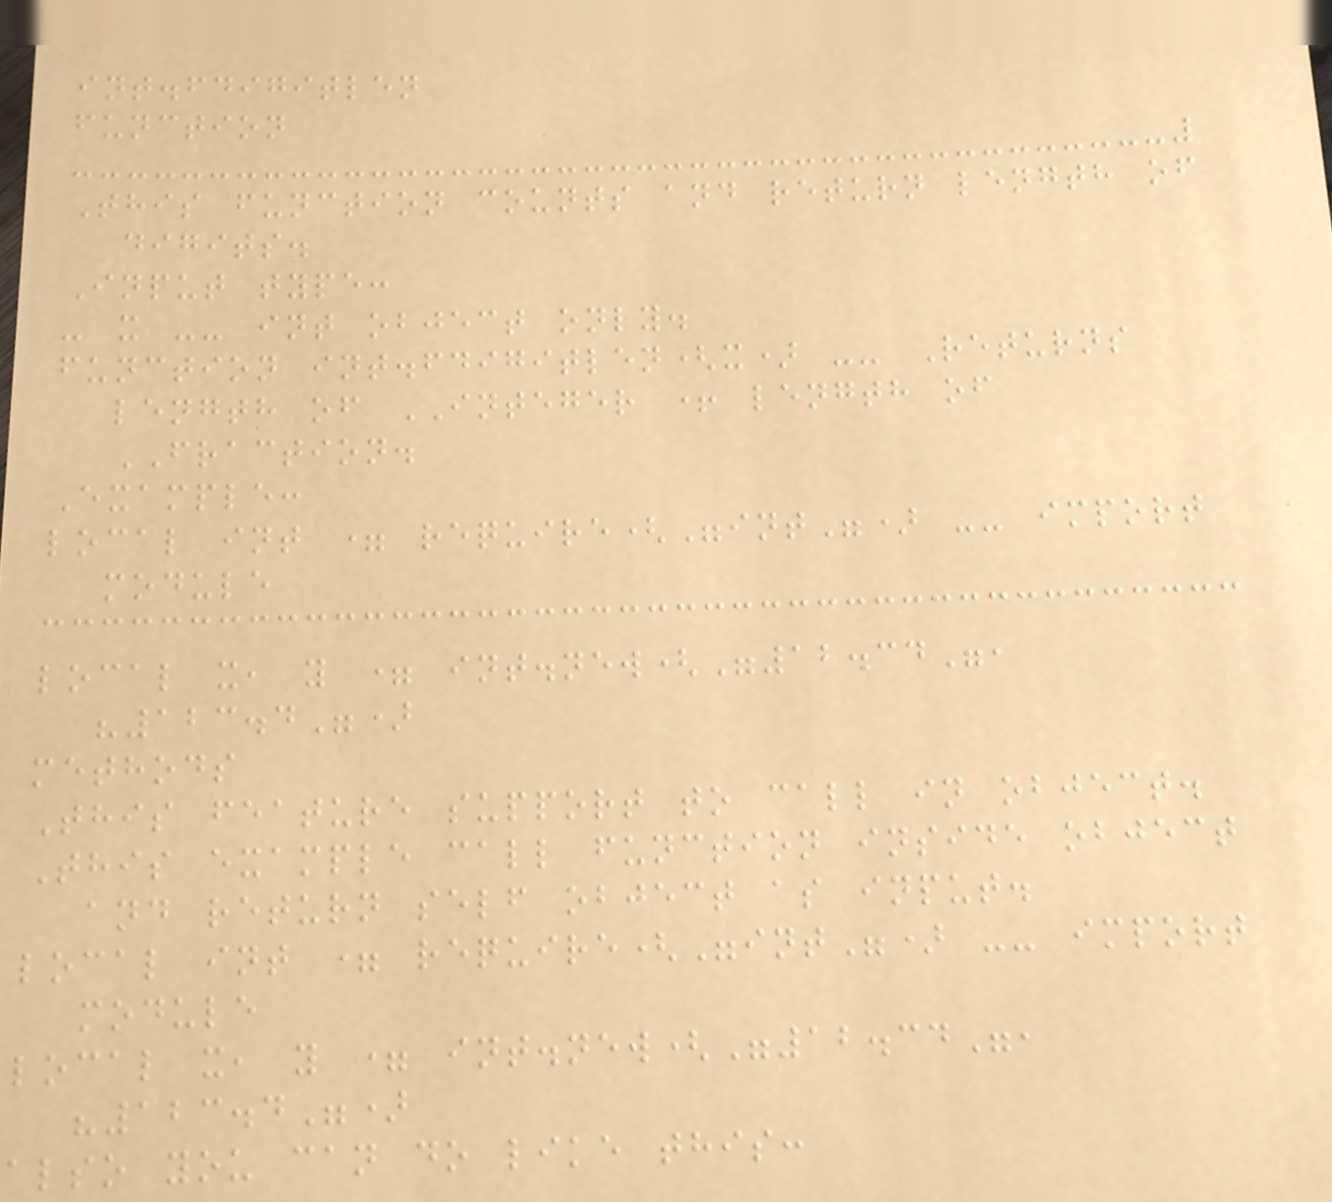int.fdigitlen
function
This function counts and return length of
digits.
Input type:
- x -- int object only.
function int.fdigitlen(x) -- Returns
length of INTEGER + length of
FRACTION.
Example:
local int = require("int") -- import
module
local x, y = int.new("12.34",
"123.4")
methods
This feature support to call in object.
This example call function inside object
and return self object as input.
local int = require("int") -- import
module
local x, y = int.new("12.34",
"123.4")
also you can do like this:
